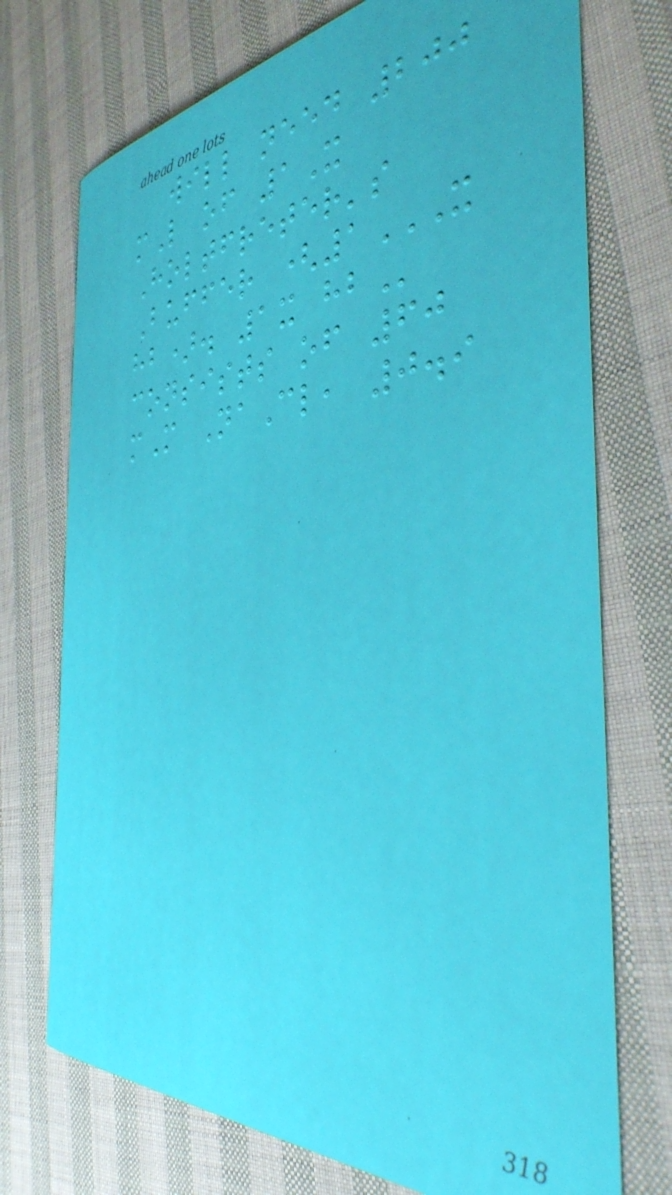will need 200
mL of 1X
Holtfreter's
Buffer (1X
HB). 1X HB
consists of 60
mM NaCl, 0.9
